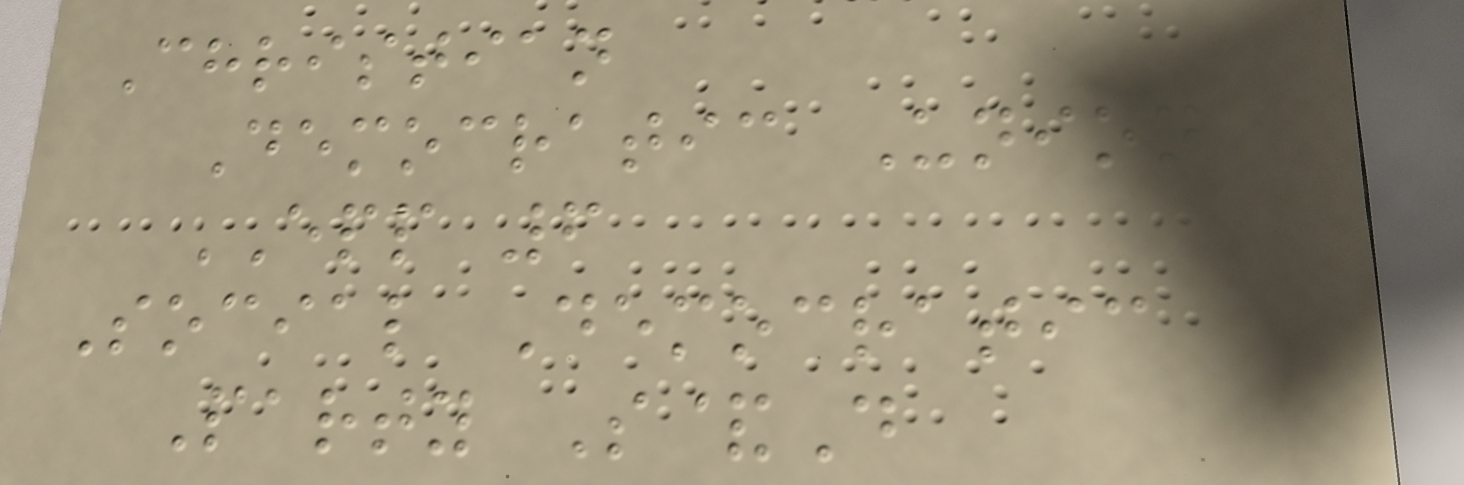Christian
Democratic Union
EPP 6
Social Democratic
Party S&D
